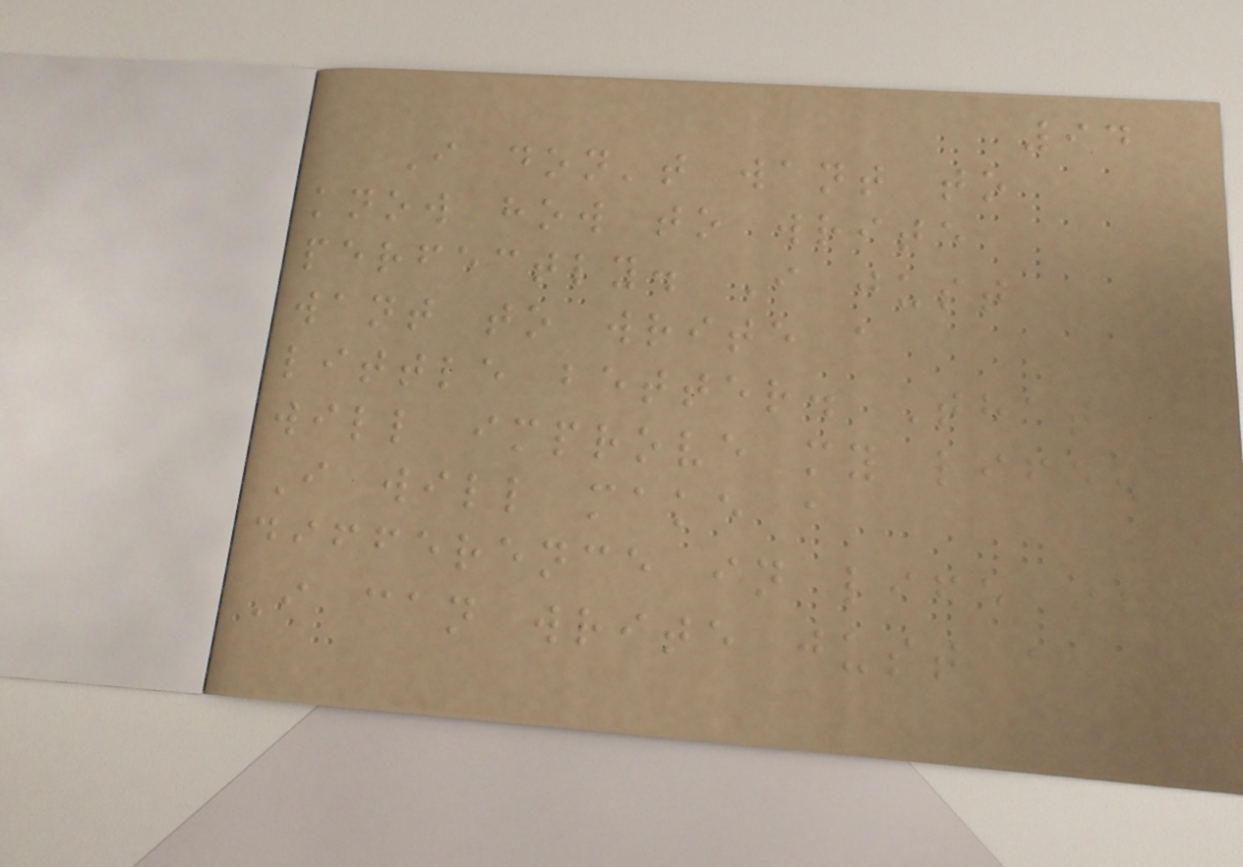94
I don't want to
know how to write
perfectly. I just
want to write a
little better. That
will improve my life.
I will make a
difference in life if
I can write just a
